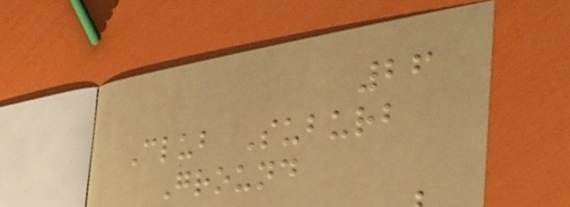26
Club Suburb
Ground
